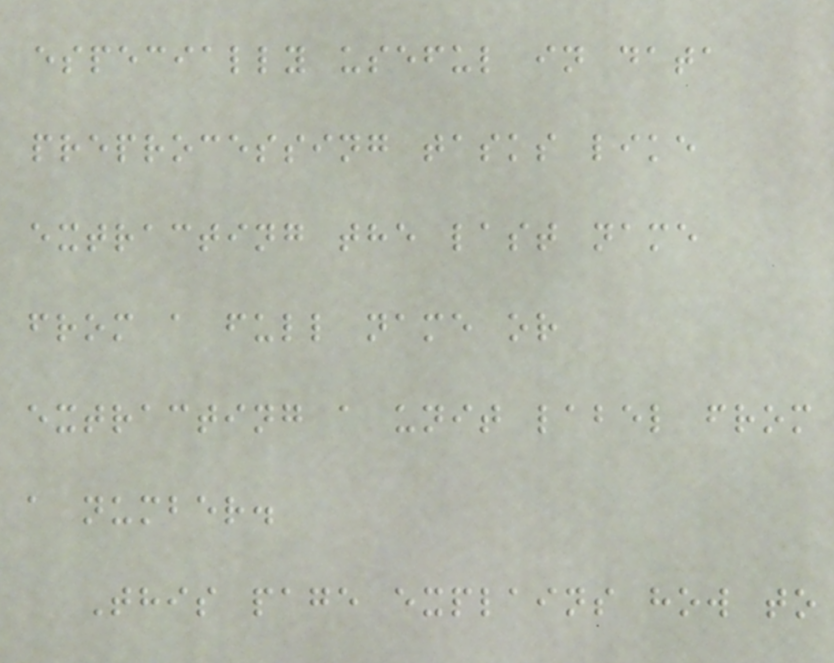especially useful in data
preprocessing tasks like
extracting the last name
from a full name or
extracting a unit label from
a number.
This page explains how to
